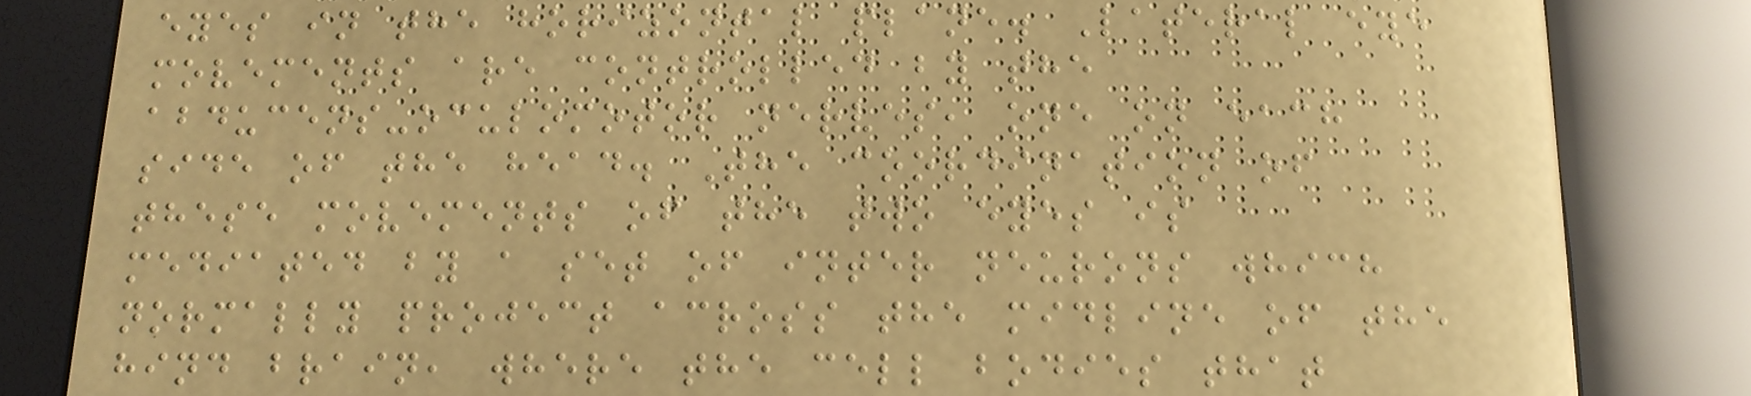eyes in the horizontal plane. Lateral eye
movements are controlled by the
abducens-oculomotor nerves, one on each
side of the head. The coordination of
these movements of the two eyes is
mediated by a set of inter neurons which
normally project across the midline of the
hind brain, where the cell bodies that
